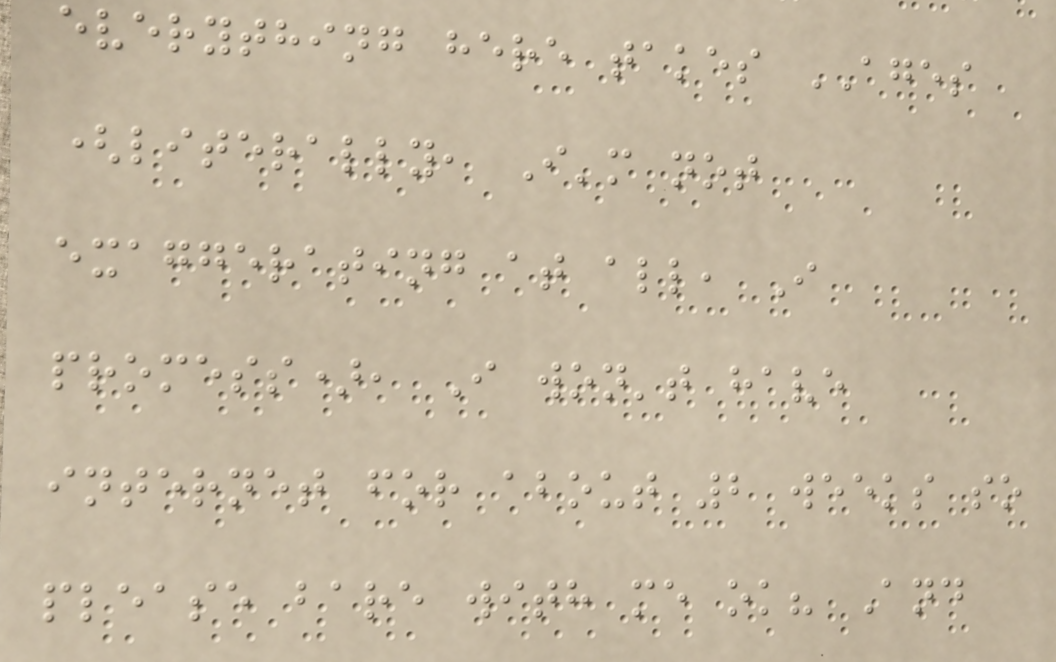everything here takes AGES
(literally, I'm not
exaggerating at all, I
promess), I won't have
internet for about 2 weeks so
please bare with me ok? And
